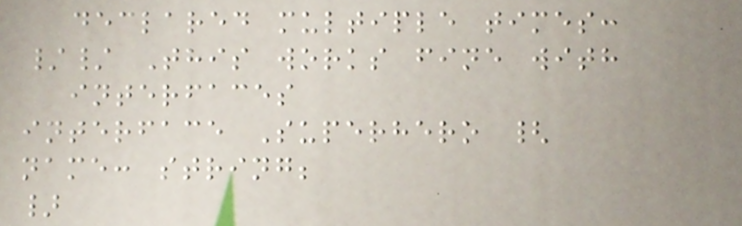declared multiple times:
// This works fine with
interfaces
interface Superhero {
name: string;
}
